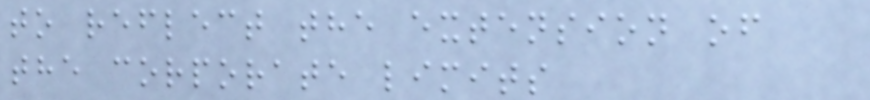to reflect the extension of
the corporate limits
